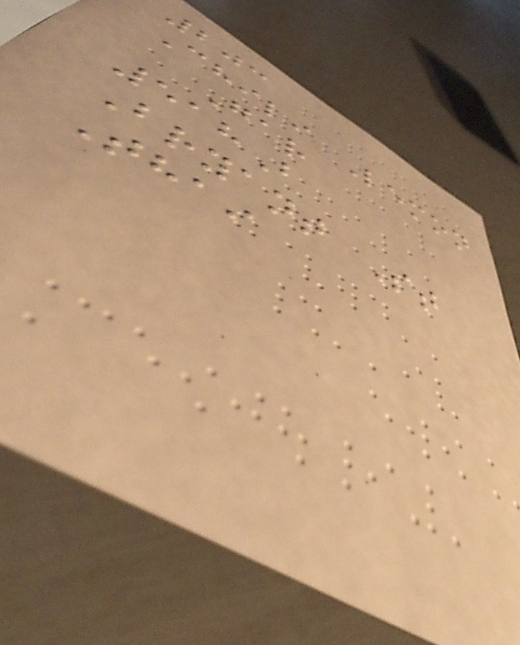203
Chili Lemon
Gar
518B
Bryant St
Thai
